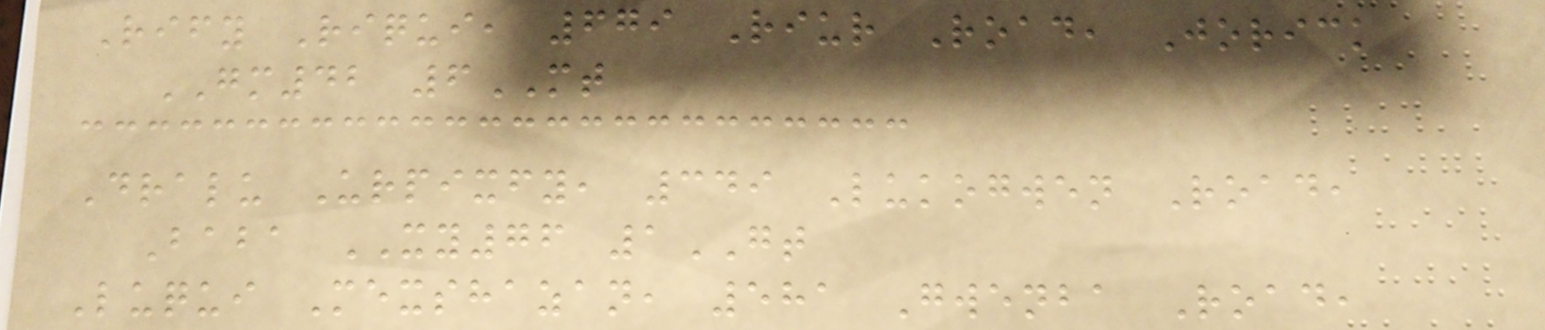Rify Riqui, 679 Riur Road, Jorick
GM42 6MT
Dralu Urpixfy, 349 Lukogwen Road,
Baba XY76 1GT
Luqui Mexshazan, 581 Gwenba Road,
